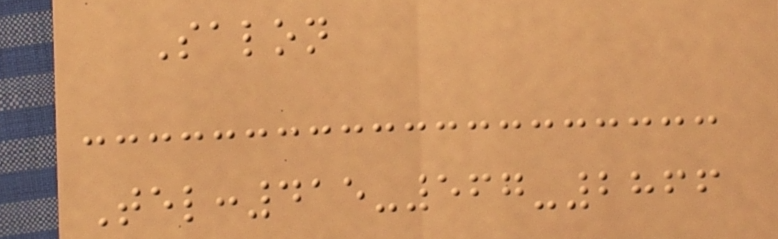Salon
Tel:415-567-2866
